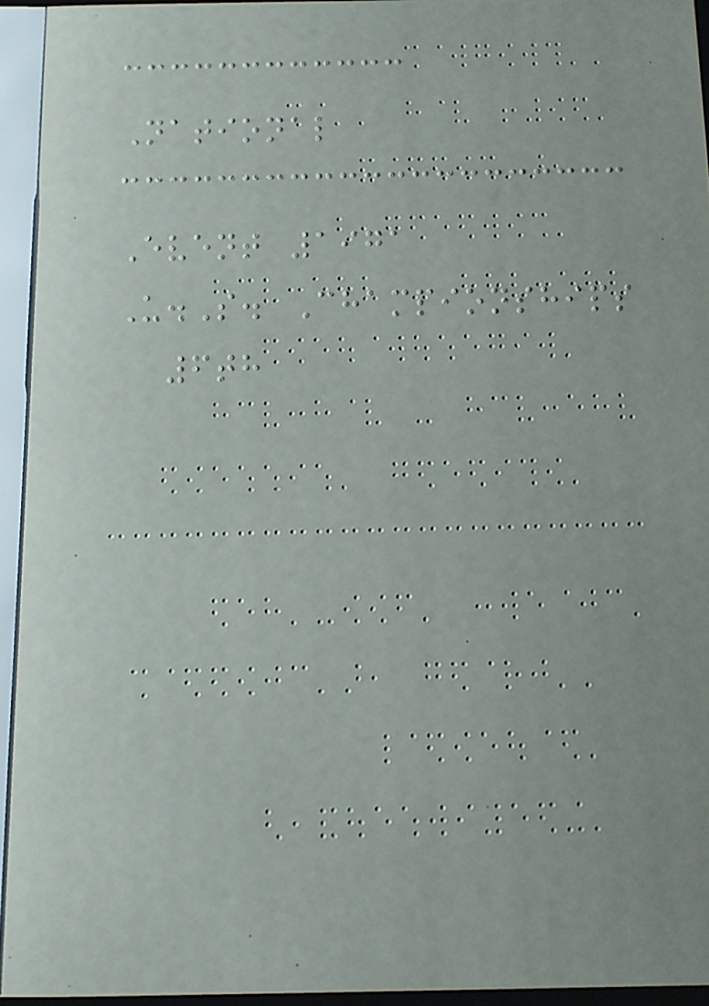National
Event 1971
U.S. Championships
6th
